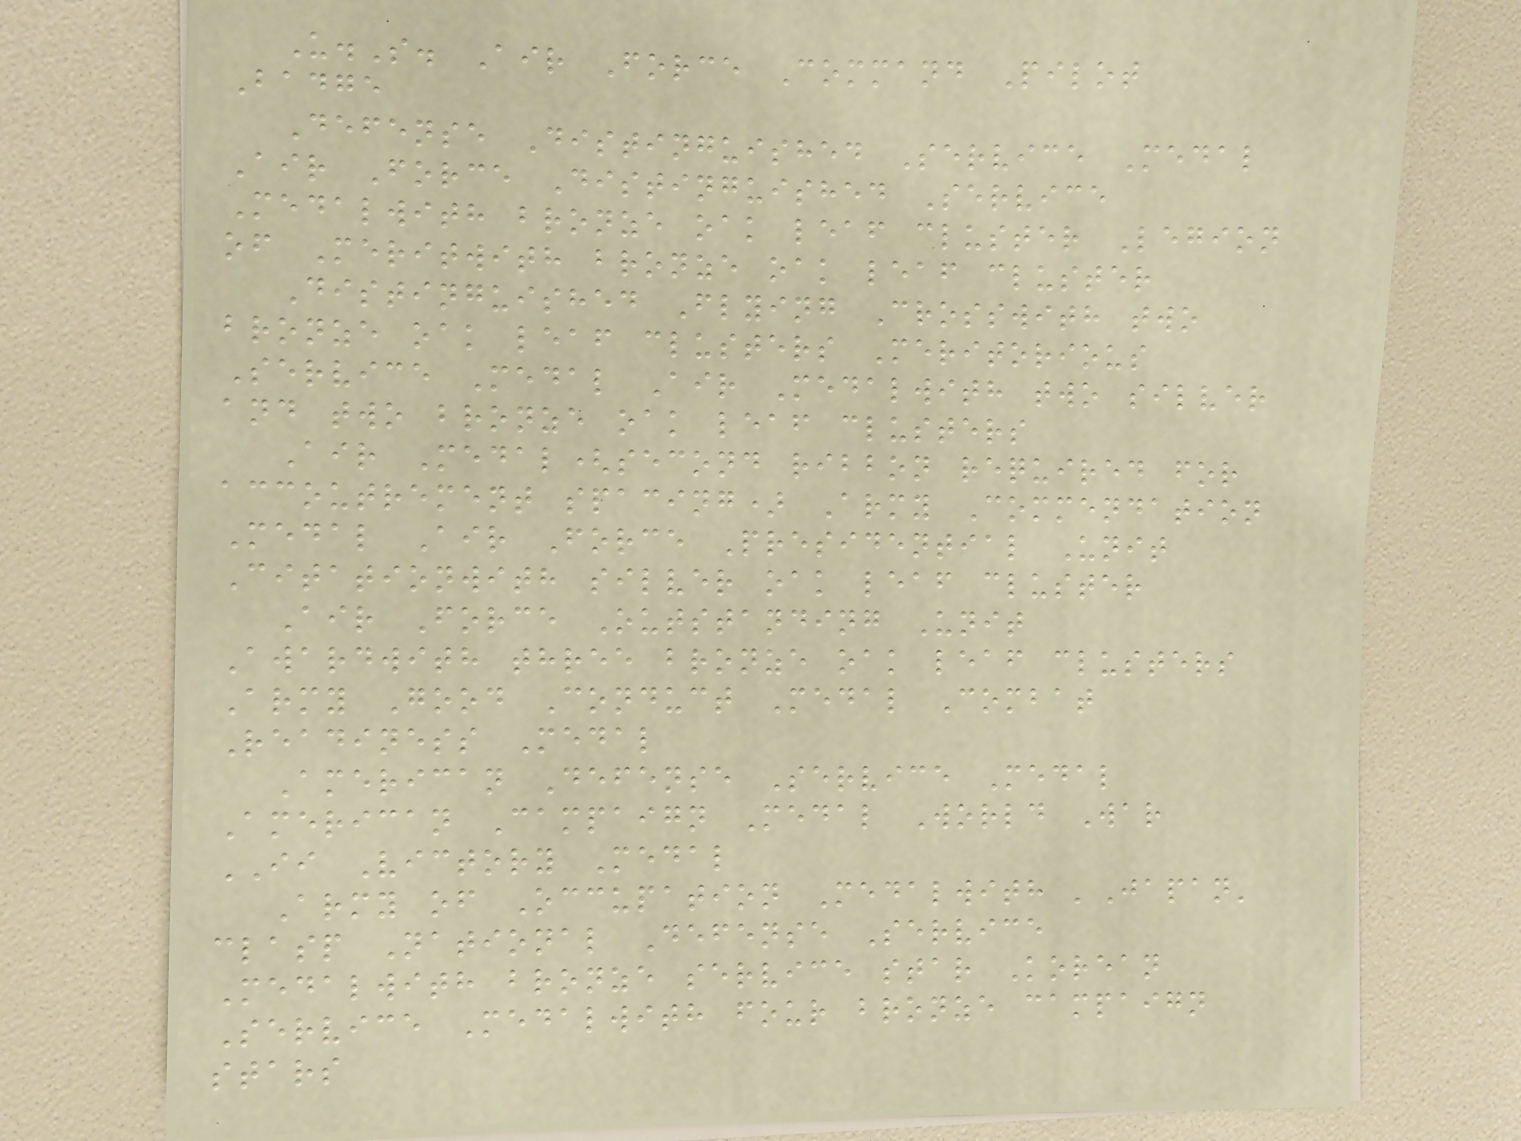U.S. Air Force Command Pilot
Badge
Defense Distinguished Service Medal
Air Force Distinguished Service
Medalwith bronze oak leaf cluster Legion
of Meritwith bronze oak leaf cluster
Distinguished Flying Crosswith two
bronze oak leaf clusters Meritorious
Service Medal Air Medalwith two silver
and two bronze oak leaf clusters
Air Medal(second ribbon required for
accoutrement spacing) Army Commendation
Medal Air Force Presidential Unit
Citationwith silver oak leaf cluster
Air Force Outstanding Unit
Awardwith three bronze oak leaf clusters
Army Good Conduct Medal Combat
Readiness Medal
American Defense Service Medal
American Campaign Medal World War
II Victory Medal
Army of Occupation Medalwith 'Japan'
clasp National Defense Service
Medalwith bronze service star Korean
Service Medalwith four bronze campaign
stars
